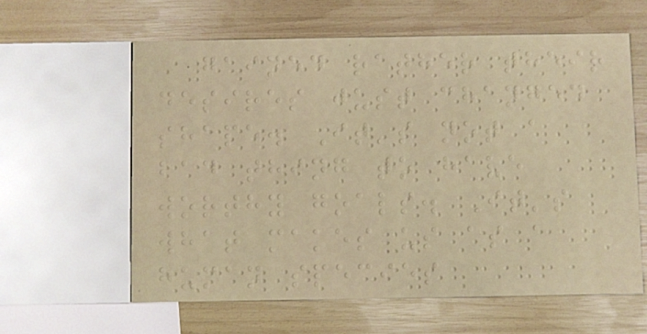gained rather their
desires just changed
shape. It's not a
bad thing to have
worthy goals. It's
what makes us as a
human species
